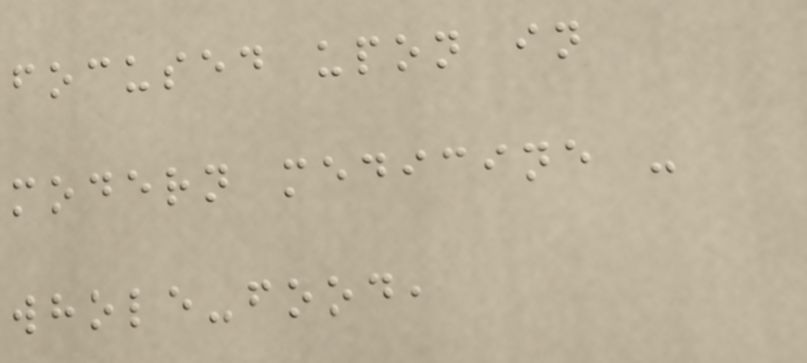focused upon in
modern medicine -
whole-food,
